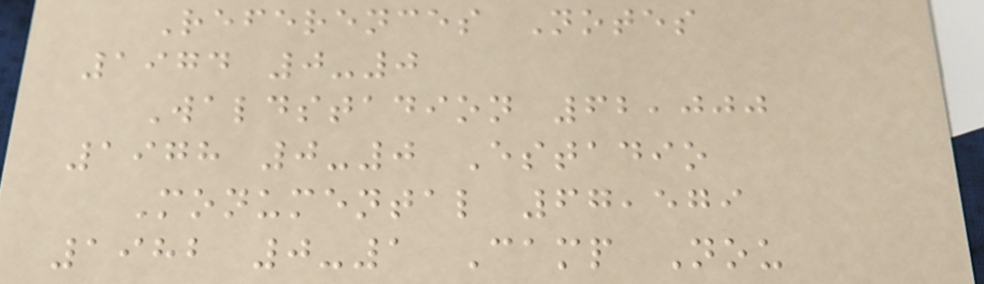References Notes
1974 0-0
Waldstadion 62,000
1978 0-0 Estadio
Monumental 67,579
1982 0-1 Camp Nou
